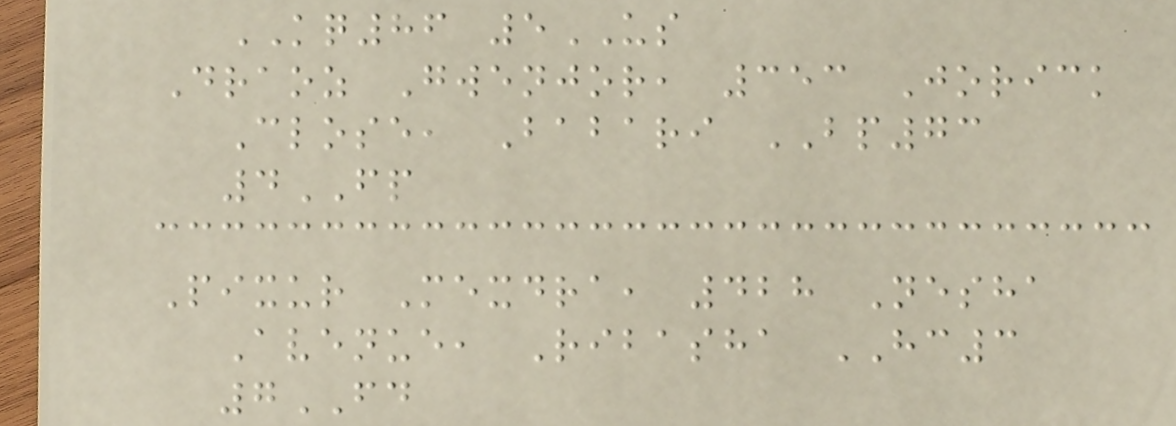KQ86 5US
Draoz Gwenjor, 353 Jorick
Close, Babari BP73
4FP
Pixur Mexdra, 428 Nesha
Avenue, Ribasha HC3
7FD
